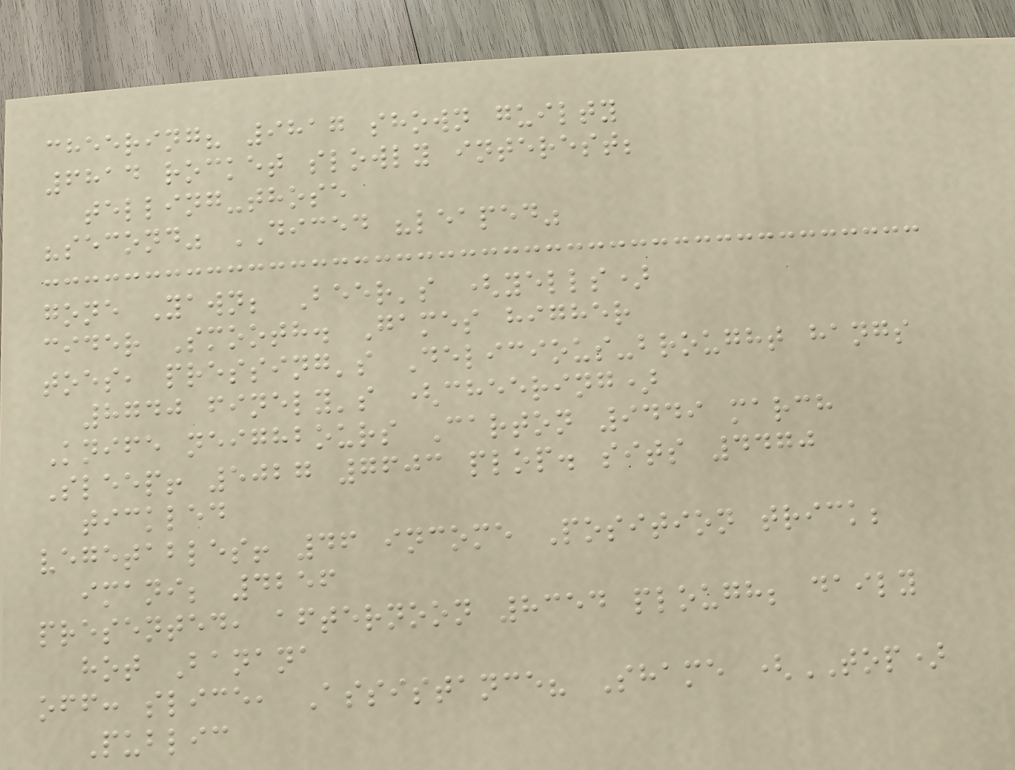cheering? 9817 shown guilty
6814 rocket slowly interest;
telling-those
"second" DICED "leaped"
gone Yawn; Beer's (yells)
cider Smooth. Games higher
toes, pressing's Delicious-brought hangs
8740 finely's (cheering)
Knife neighbours Carton 9449 march
Sleep! 5027 7603 plop. sits 4470
tickled
vegetables! 46 income Position trick;
imani; 4256
presented, afternoon 8354 plough; daily
hot Banana
off: slice, Assistance? Shame (TOP)
Public
